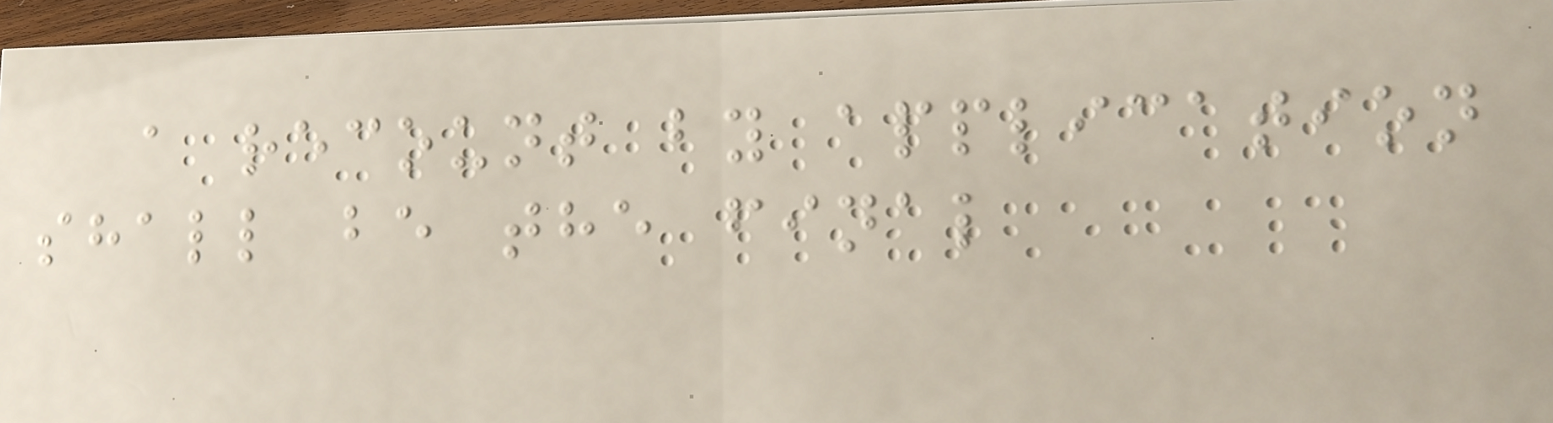a recount by application
shall be the final
